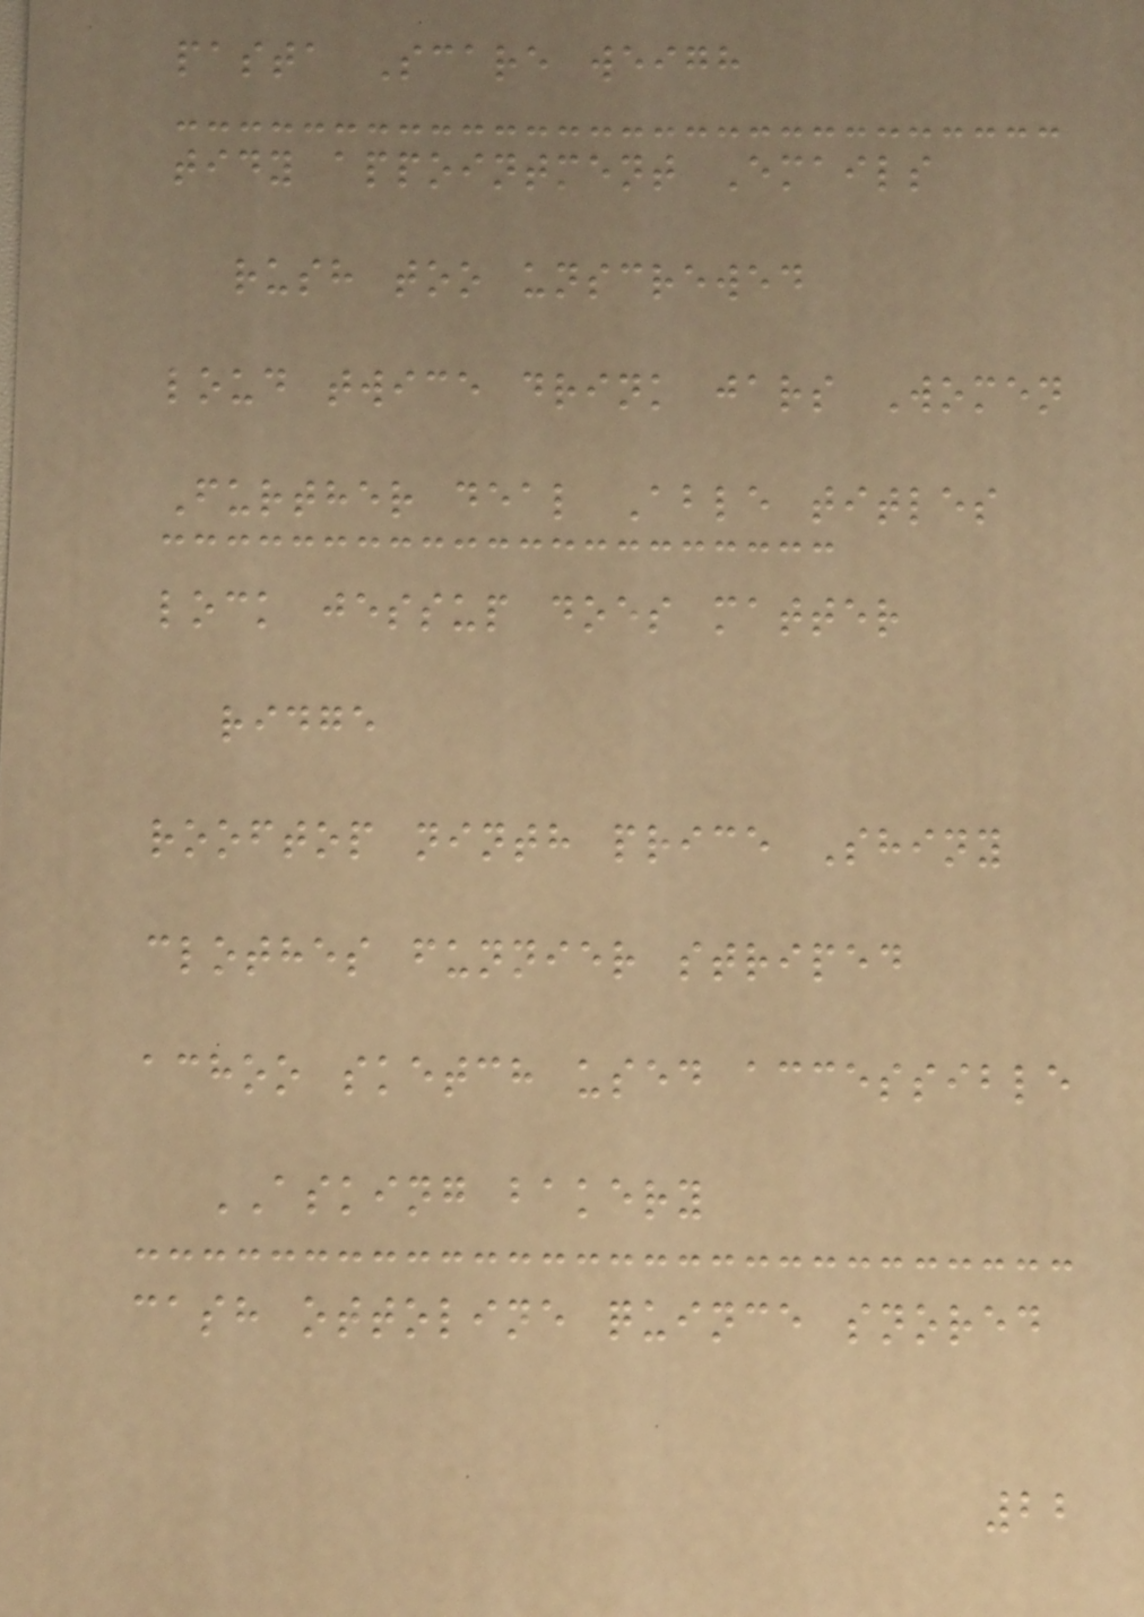pasta Scare weigh
tidy appointment Emails
rush too unscrewed
loud twice drink jars Women
Further deal Able titles
lock jessup does matter
ridge
rooftop ninth price Shiny
clothes funnier striped
achoo sketch used accessible
ASKING bakery
cash ottoline quince snored
22
